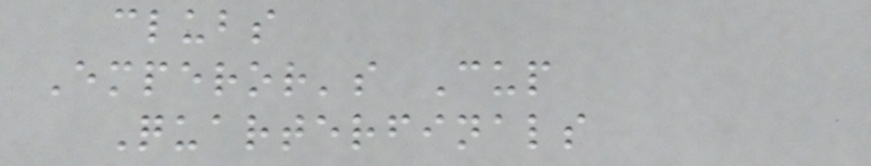clubs
Emperor's Cup
Quarterfinals
